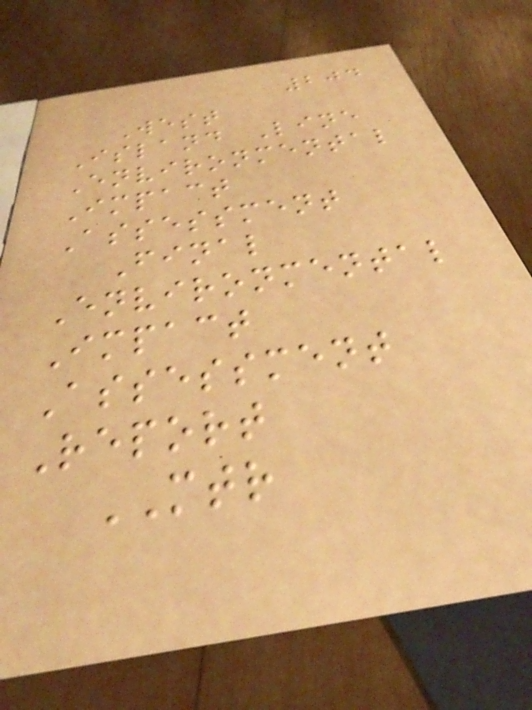204
West
Island Line
Environmental
Impact
Assessment
Final
Environmental
Impact
Assessment
Report
MTR
